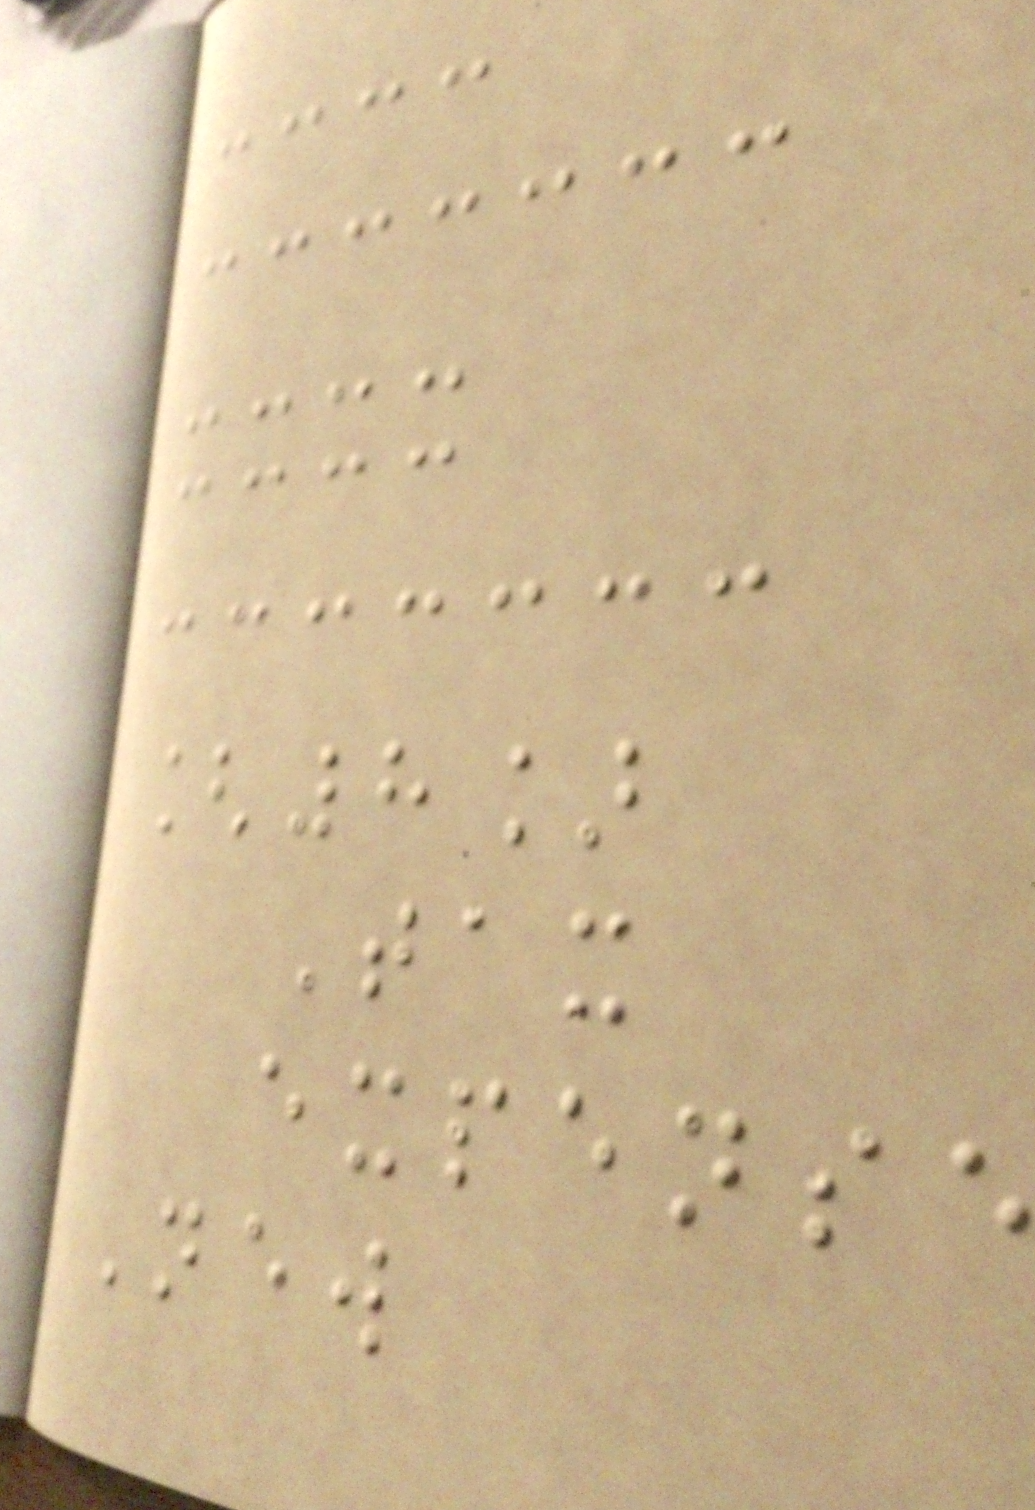[8]
Tax
expense
New
